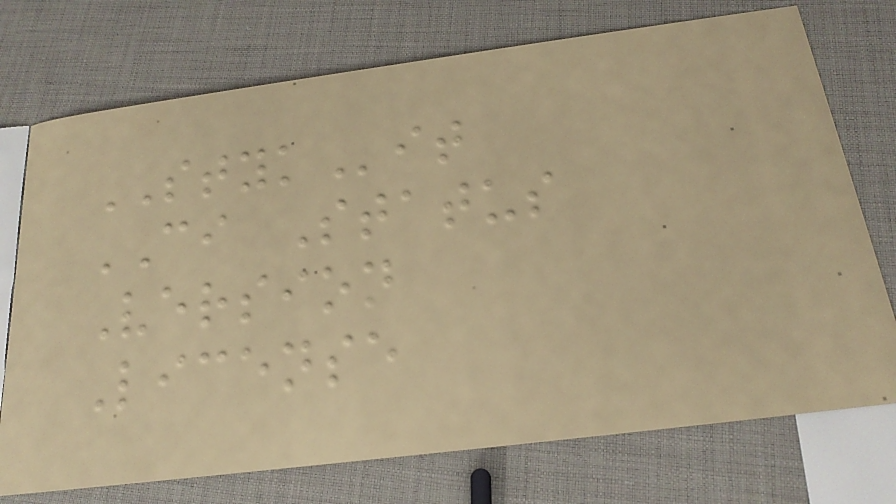STYKit
CI Status
Version
License
